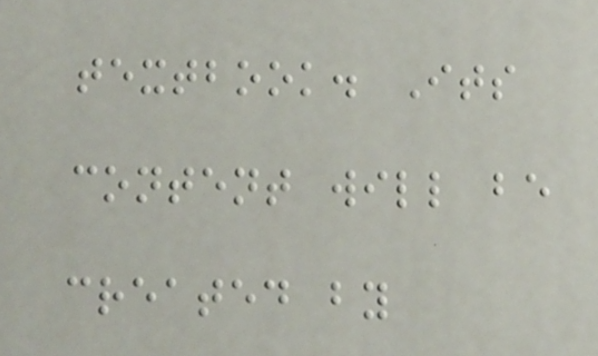textbook. Its
content will be
created by
